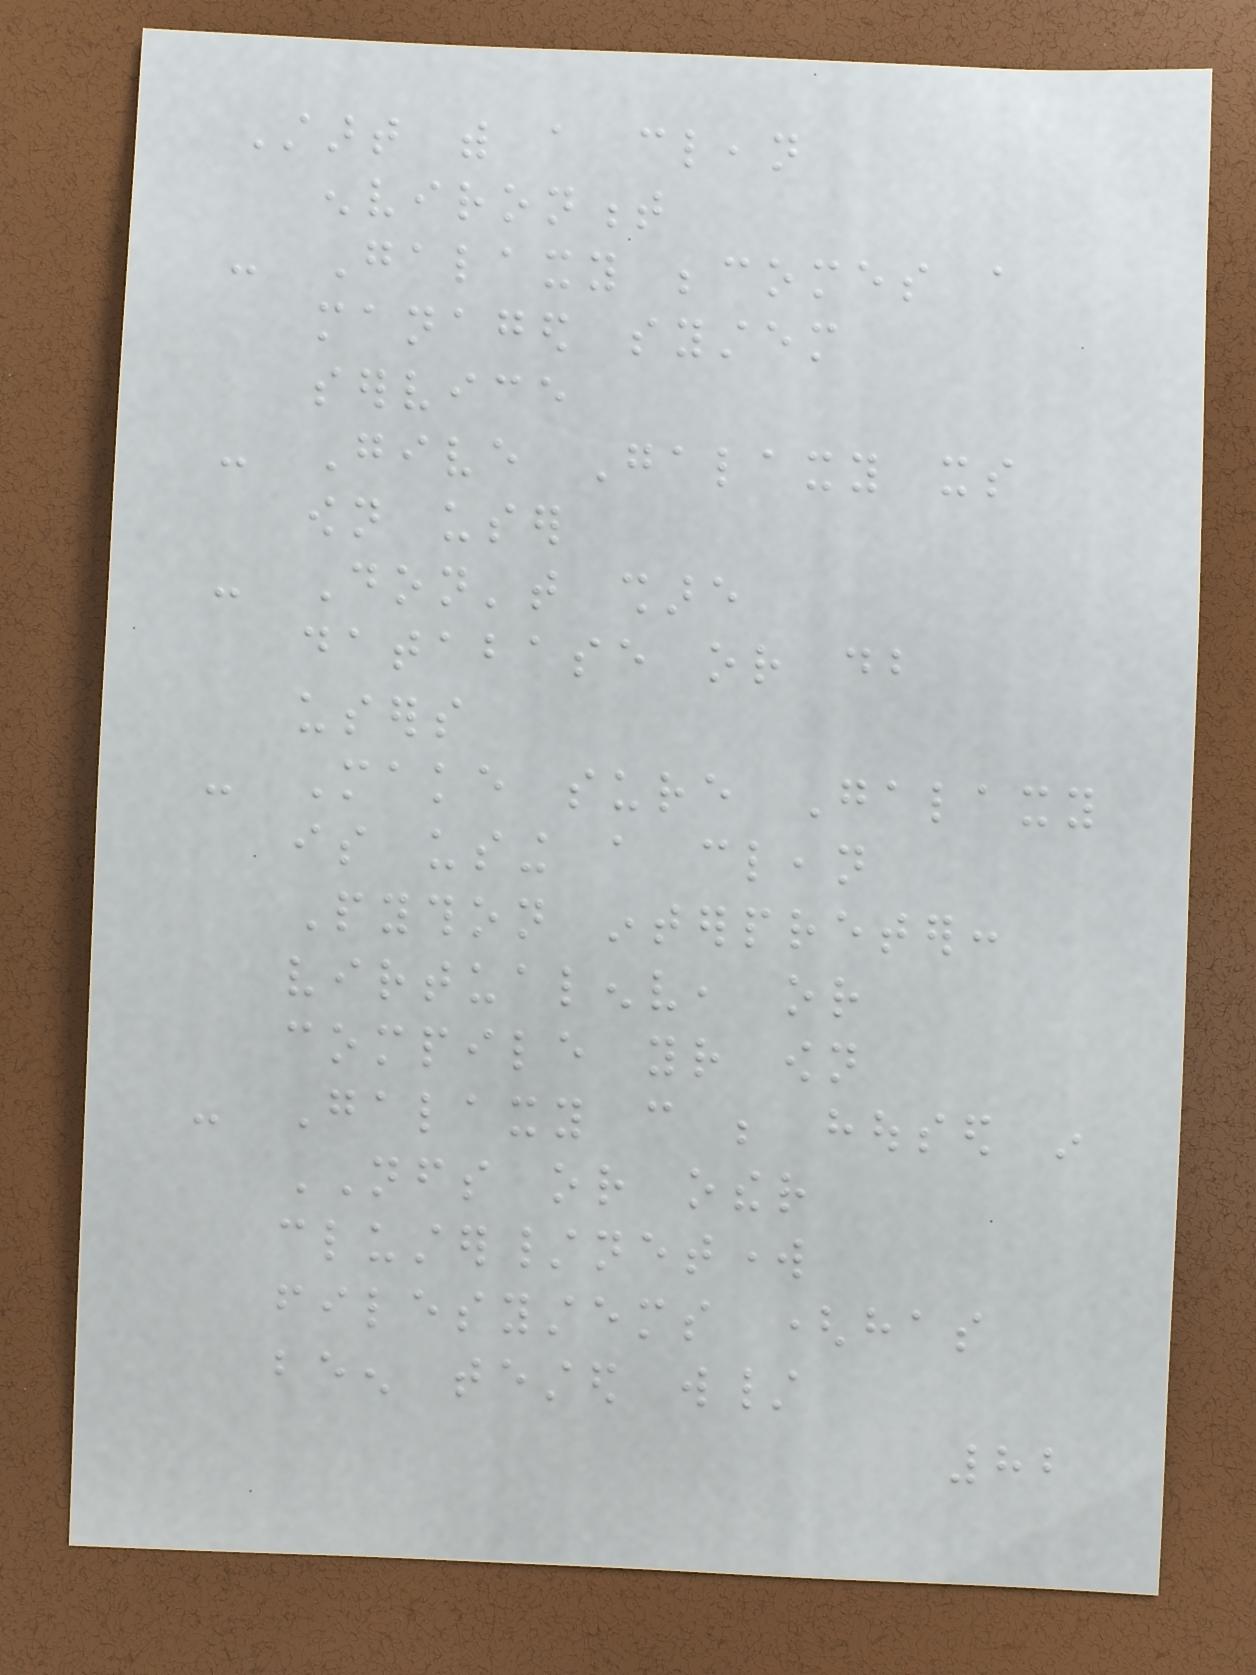Start with a clean
environment
- Galaxy becomes a
managed system
service
- Give Galaxy its
own user
- Don't share
database or db
users
- Make sure Galaxy
is using a clean
Python interpreter:
virtualenv, or
compile your own
- Galaxy can be housed in
NFS or other
cluster/network
filesystems (has
been tested w/
82
